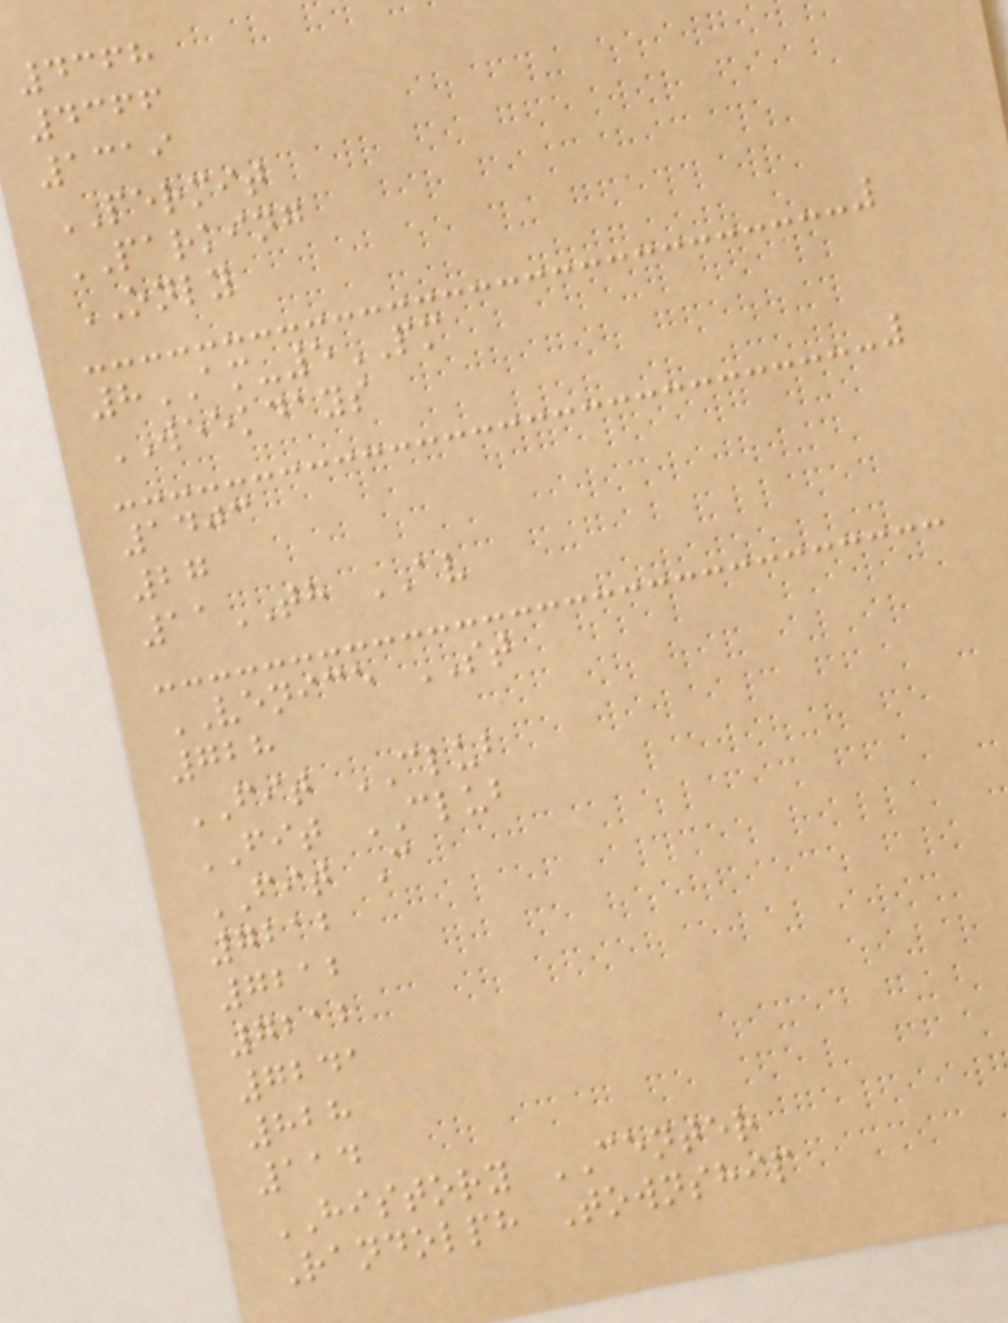4368
4366
1319
PERMIT
PARKING
ONLY
8AM-5PM
WEEKDAYS
1403
27
11TH AV
VENICE ST
728
FIT CLUB
FIT CLUB
FIT C
7212
7212
7212
7241
828
114
HISTORY CENTER
Randolph Township
